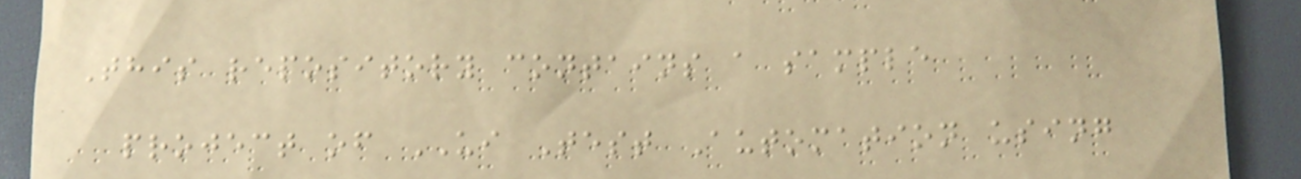This repository contains a sample
project of UI Test Automation using
